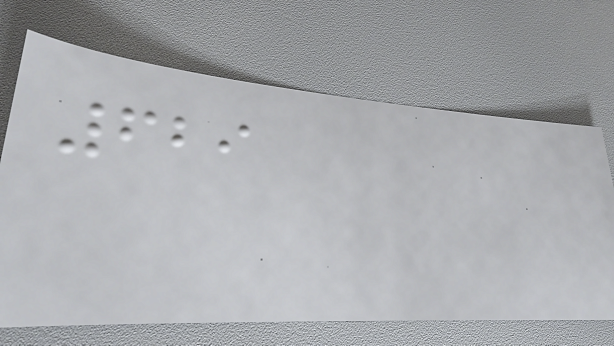629
